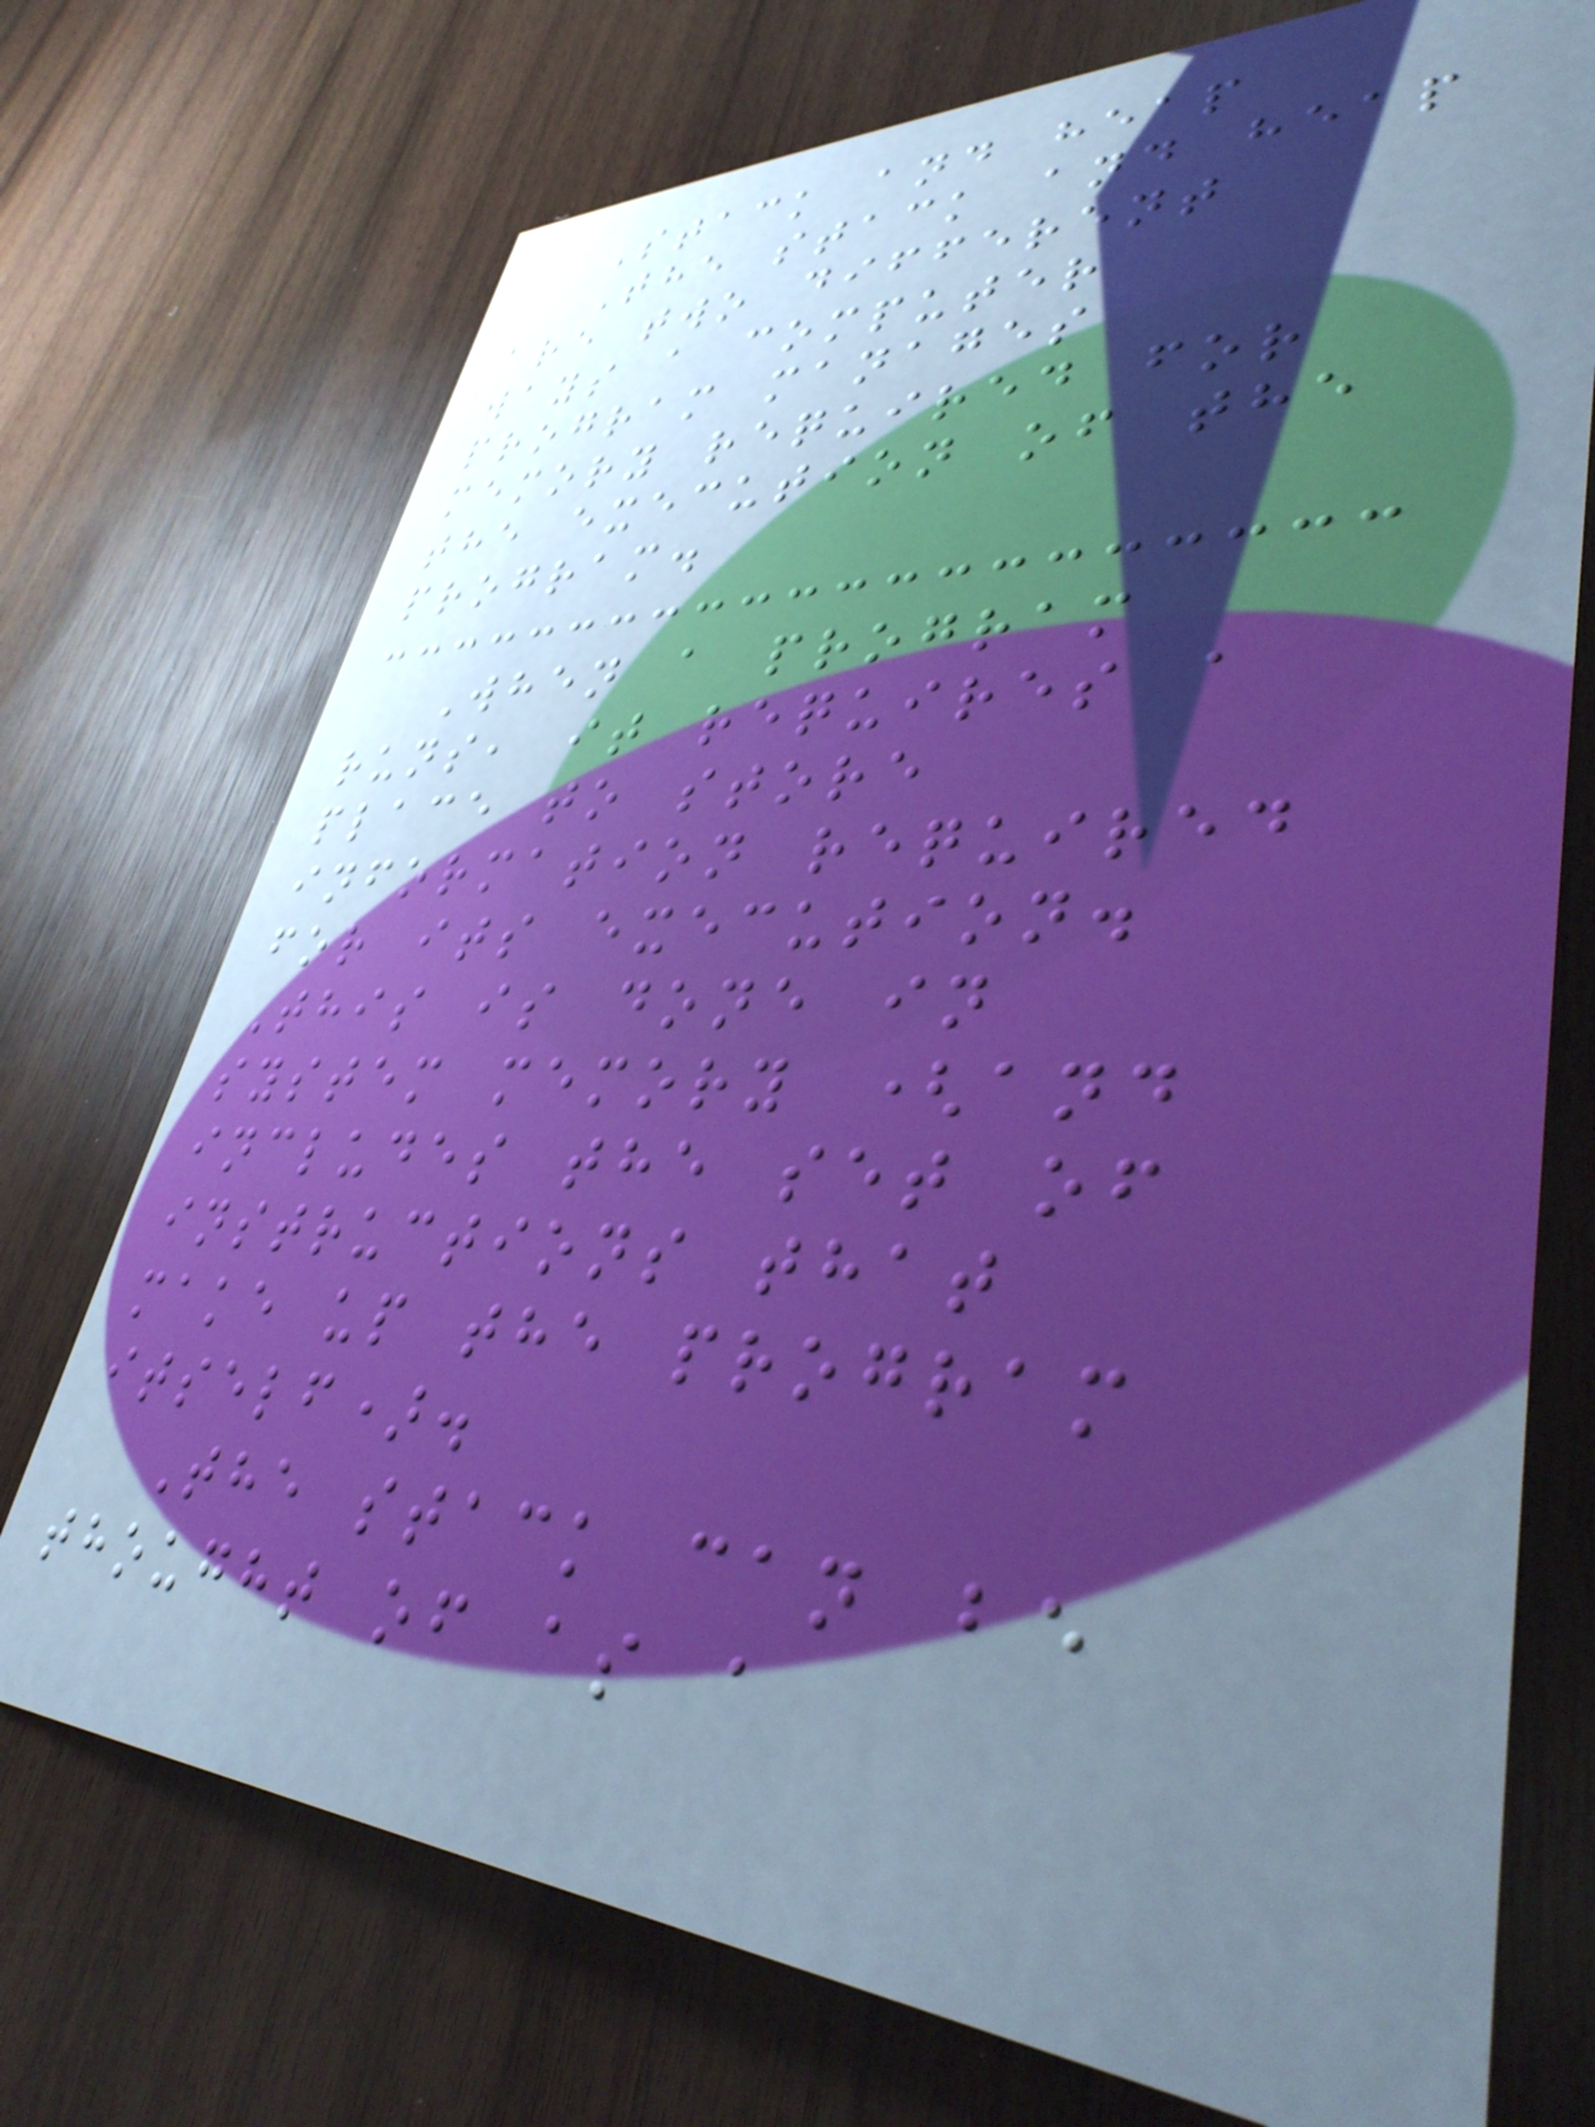Stack and heap
The stack and heap
are two different
ways a computer
program manages
memory required for
the execution of the
program.
When a program
runs, it requires a
place to store
information required
for its execution.
This is done in
system memory (and
includes the set of
instructions that
make up the program
itself).
The stack can be
thought of as a
